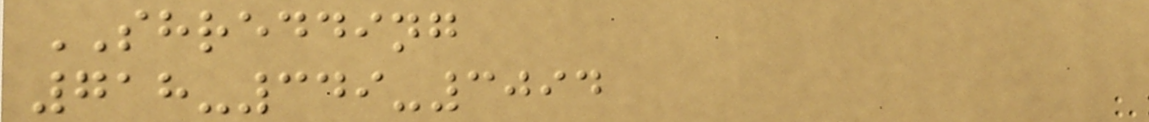SHREDDING
718-349-3094
